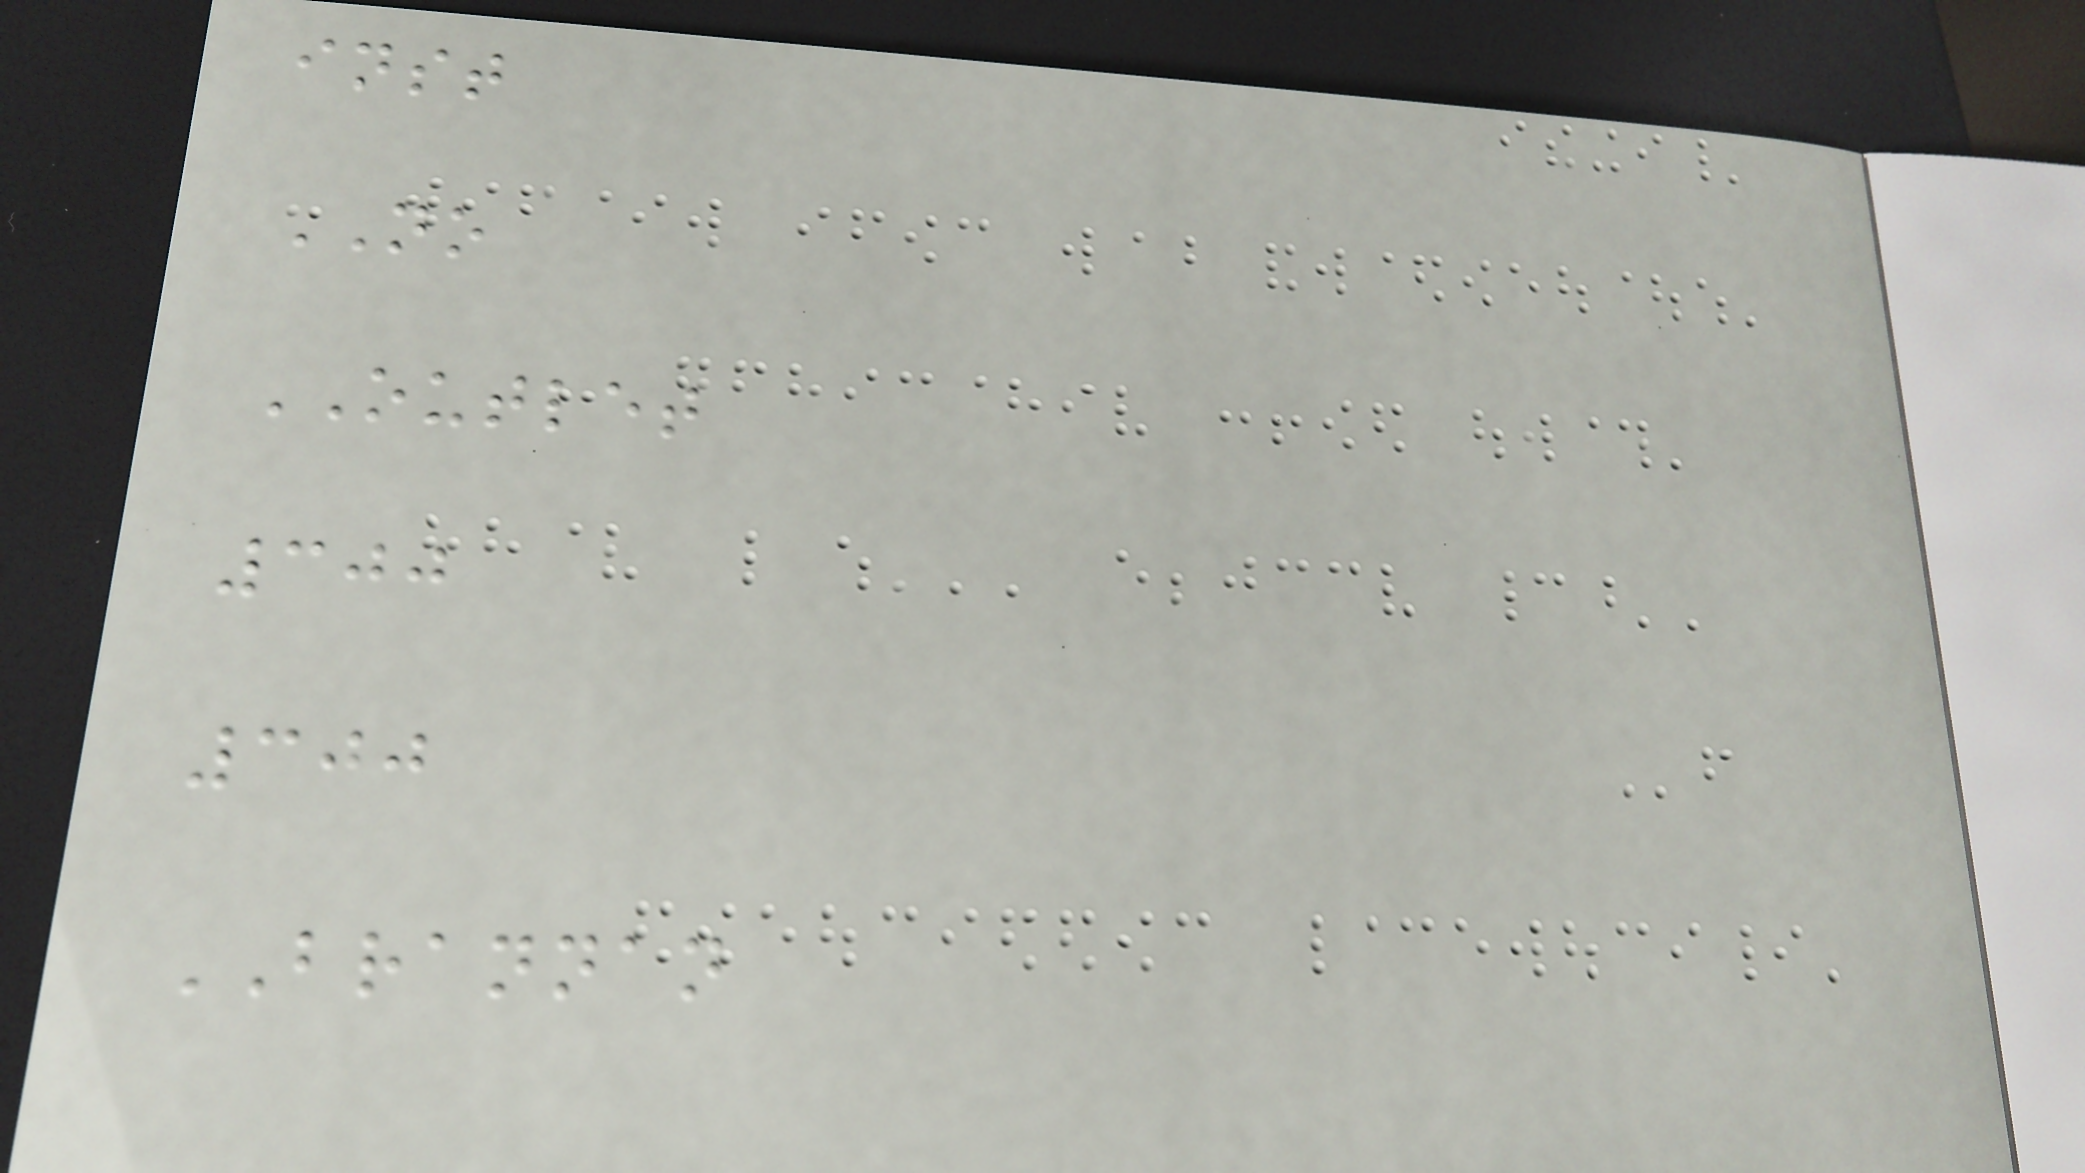inst
NO
OUTLET
300
300
BRANNAN
